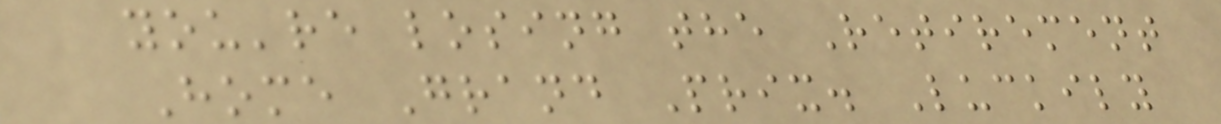you're losing the Retirement
Home Grand Prix. Luckily
